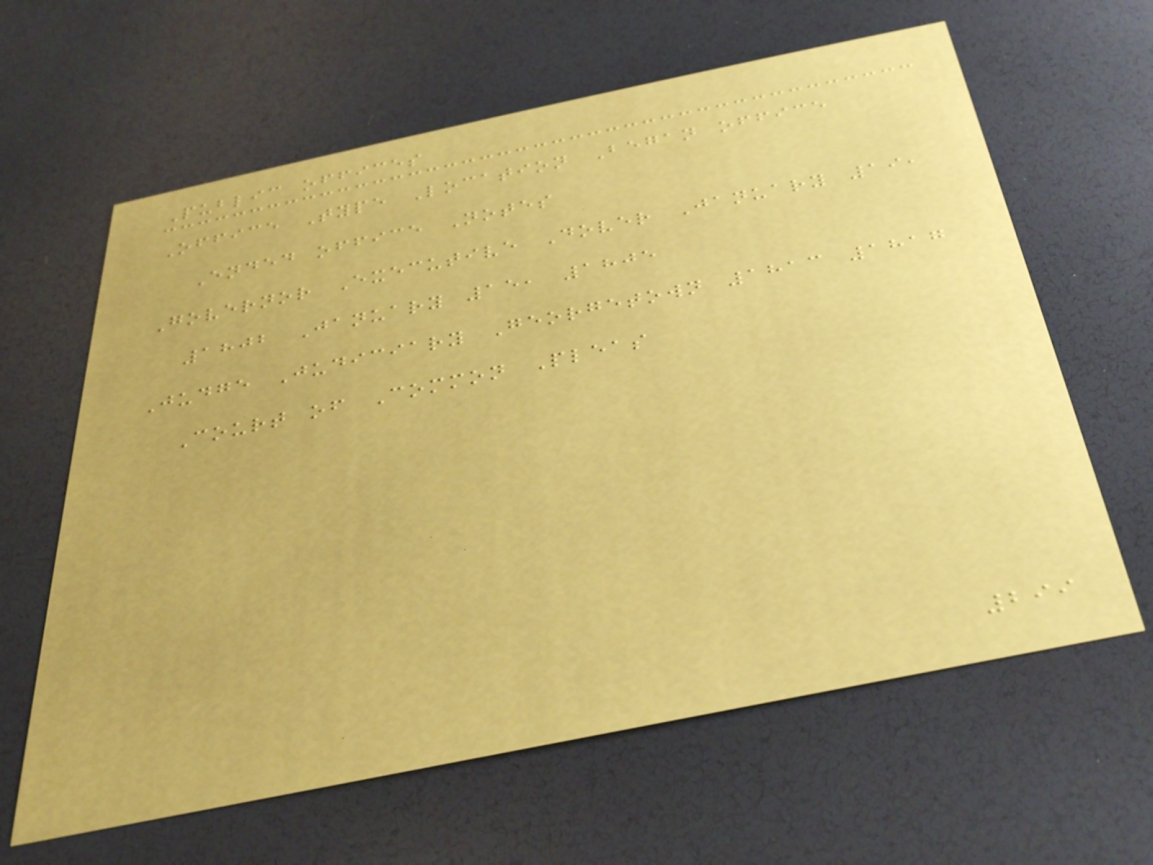Public offices
Office Type Location Began office
Ended office Notes
Governor Executive Dover January 19,
1802 January 15, 1805
Judge Judiciary Georgetown 1813 1817
Court of Common Pleas
299
